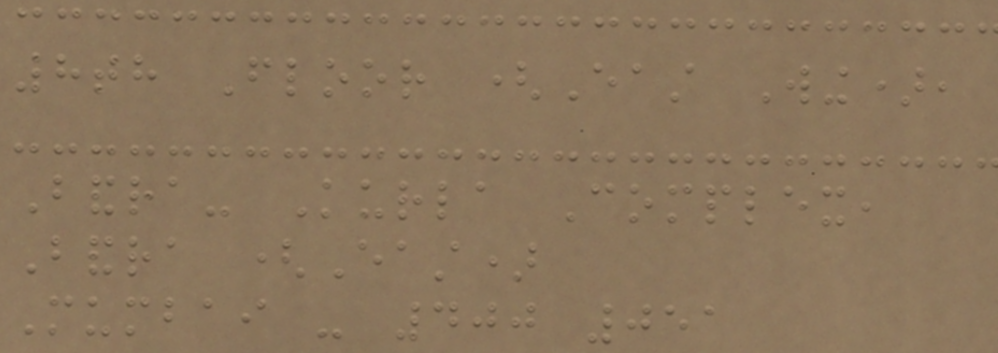8th Floor (East Wing),
Bandra- Kurla Complex,
Bandra (East)
Mumbai - 400 051
